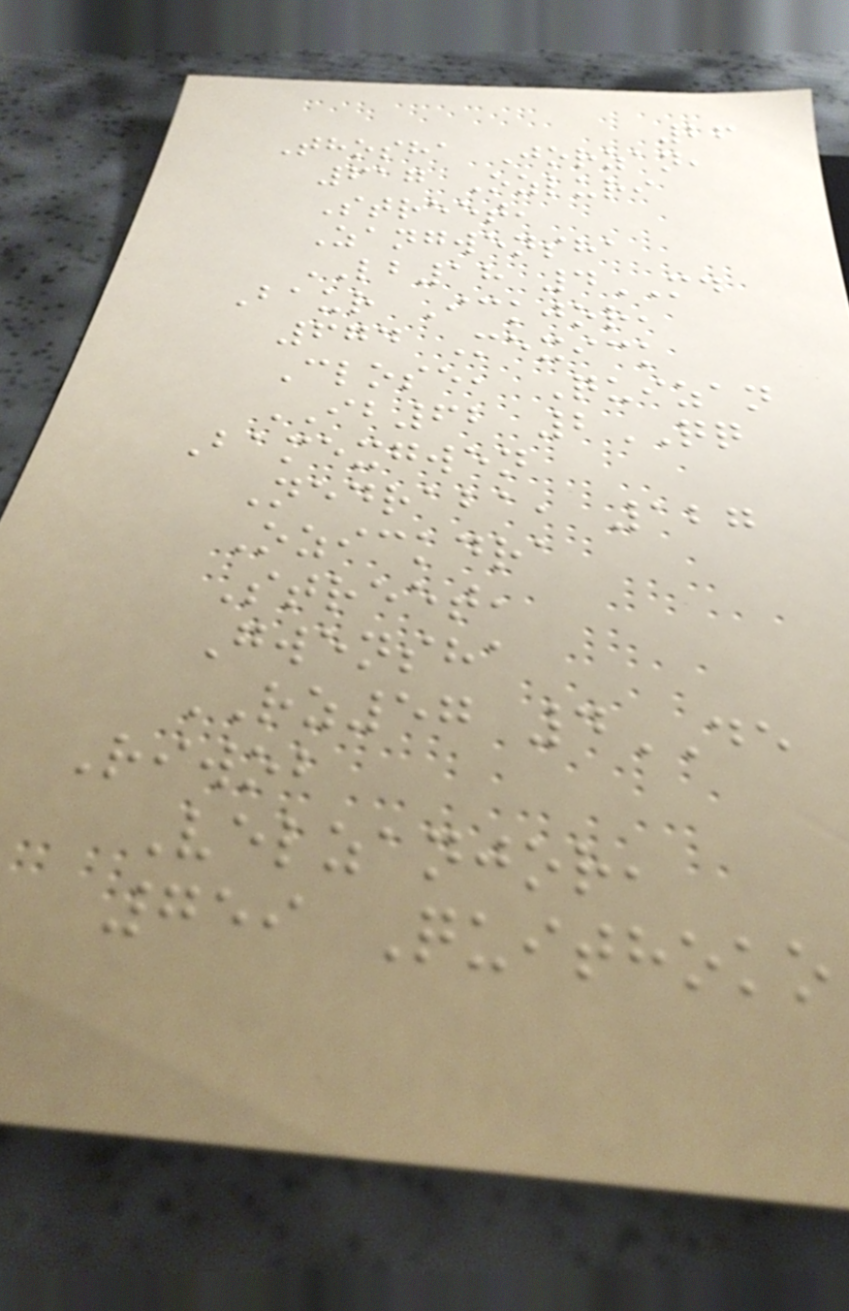26
Thosha Jorzan,
617 Ozluri
Street,
Zangwensha
LB18 4MD
Baur Ickjor,
674 Mexick
Close, Quizan
IB62 2QQ
Bamexgwen
Nedraba, 127
Ozickdra
Street,
Gwensha
RZ57 4DE
Riwob
Velzanjor,
759 Quithoko
